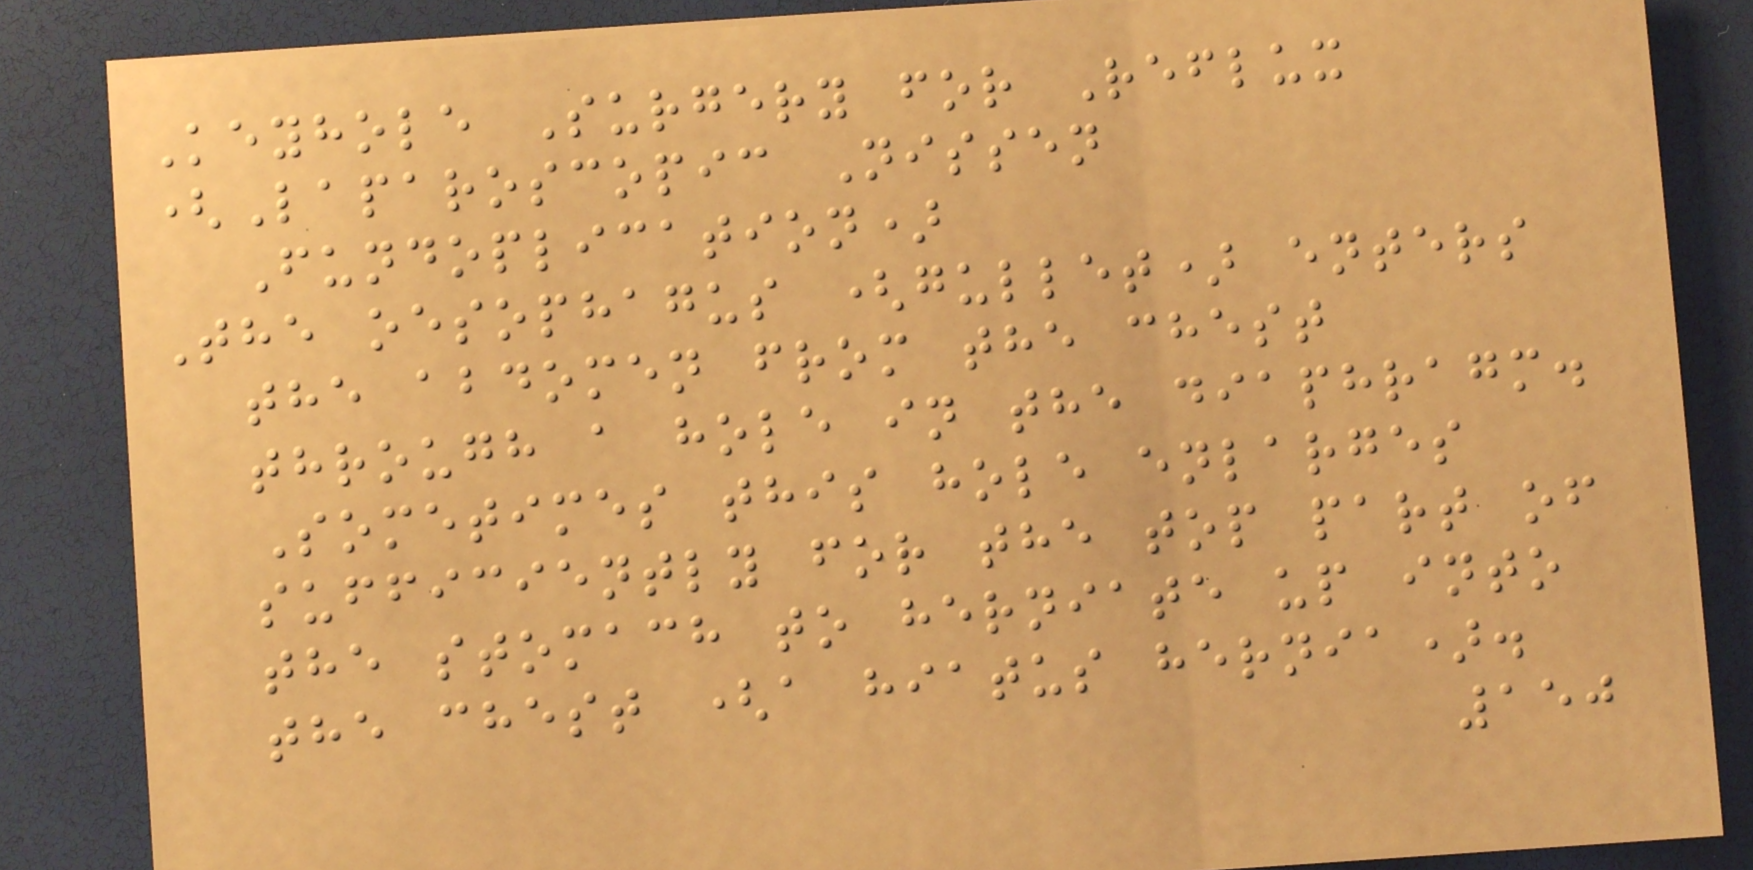Keyhole Surgery for Reflux
(Laparoscopic Nissen
Fundoplication)
The oesophagus (gullet) enters
the abdomen from the chest
through a hole in the diaphragm.
Sometimes this hole enlarges
sufficiently for the top part of
the stomach to herniate up into
the chest (a hiatus hernia).
150
